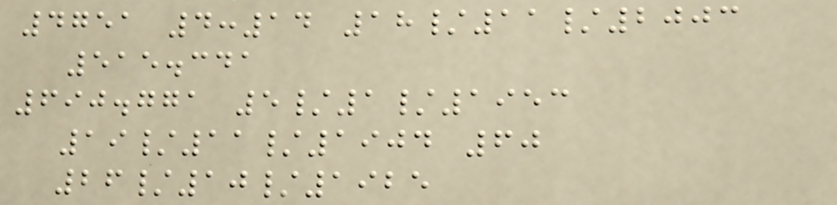4751 4:14 18/11/2003
515.341
690.771 5/1/1953
19/11/1904 60
26/10/1925
